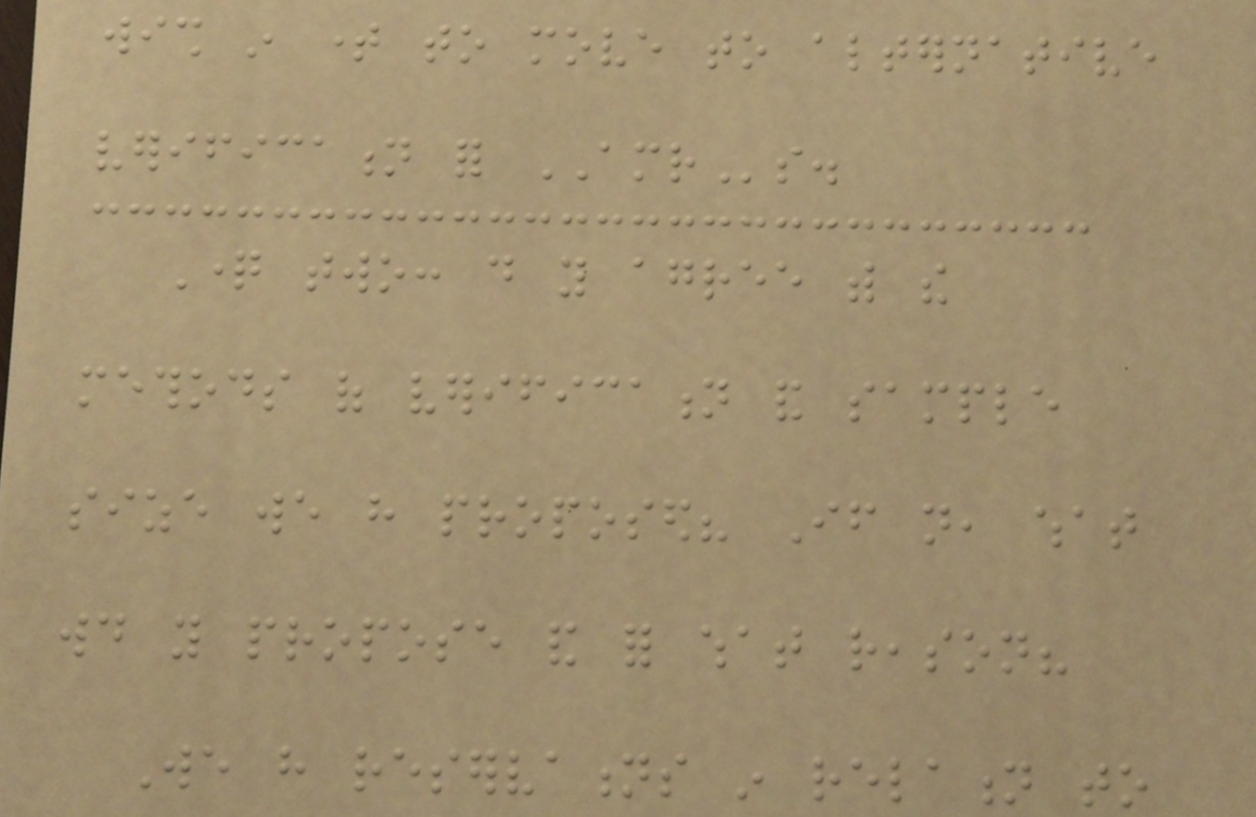wish in time to move to alternative
verification for AMRs.
Question two: do you agree with the
methods of verification and sample
size we have proposed? If not, what
would you propose and for what reason?
We have reservations in relation to
